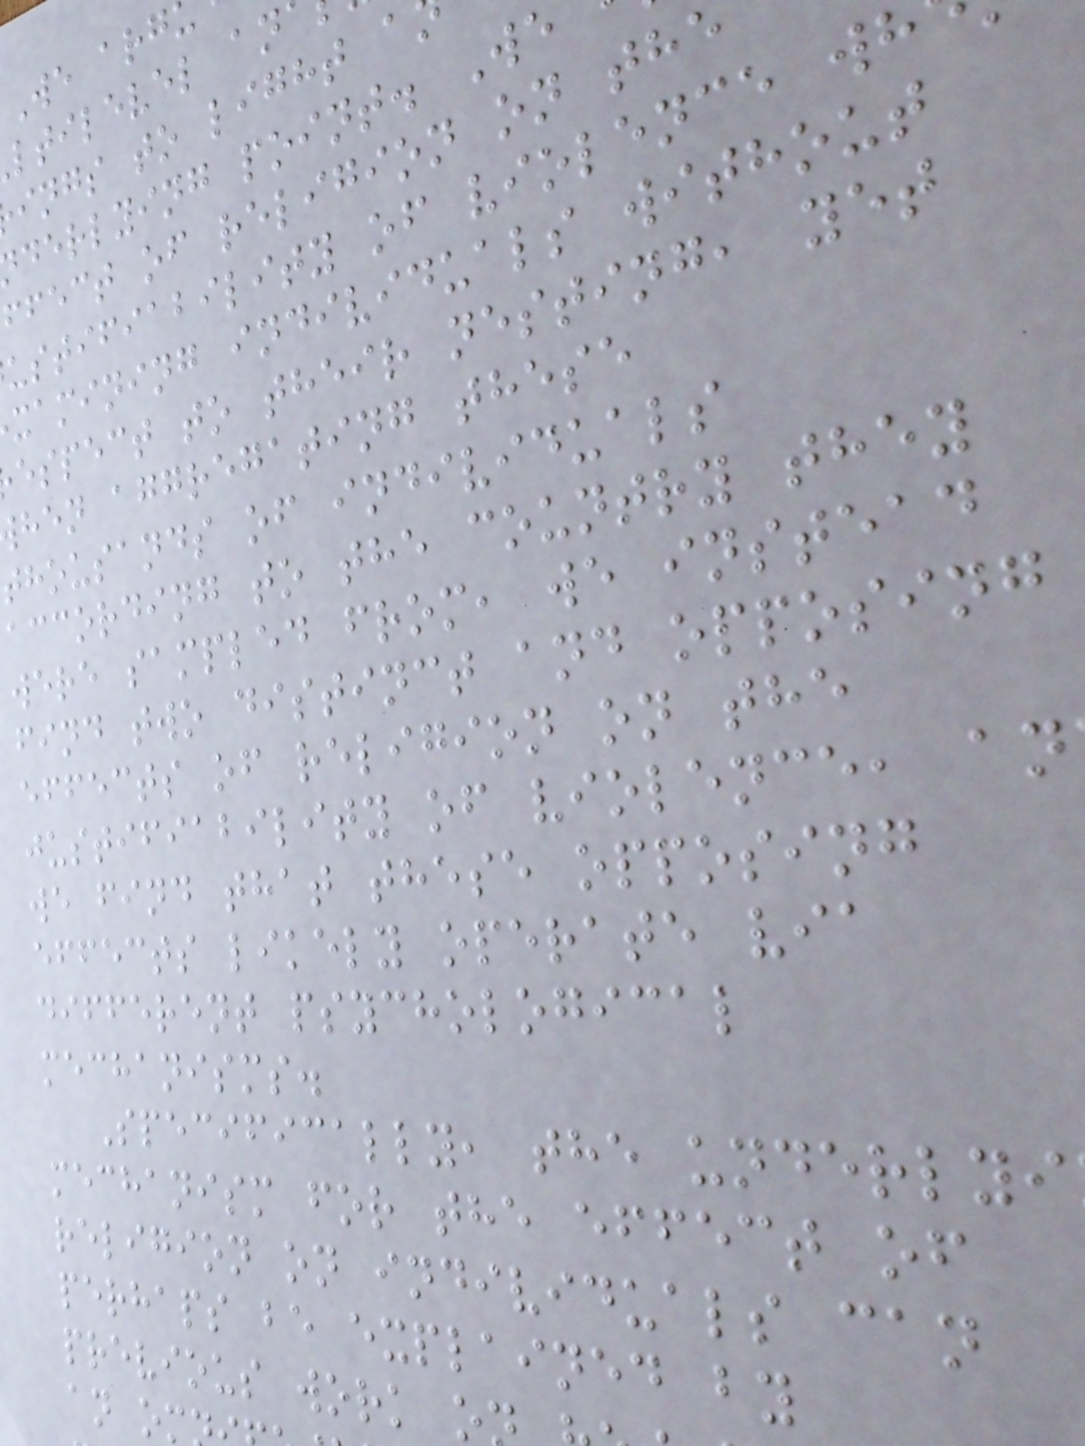We arg
ltilevel an
ings to light a
derlying point. We
ffect of religion on the
ustifiability of violence wh
xamining individuals without
espect to their nesting, yet
hen aggregating these
thousands of individuals
according to the country they
were sampled from, we instead
find two distinct and opposing
effects of religion on the
justifiability of violence, an
we find that these opposing
effects likely operate via
different psychological
mechanisms.
Specifically, the underlyi
mechanism for the effect of
religion on individuals can
perhaps be explained by
previous work o
